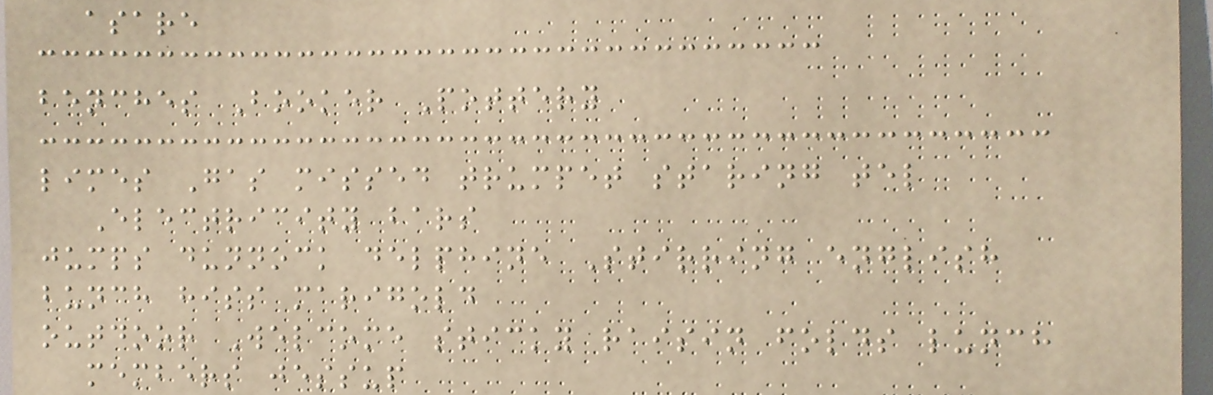asare
benches Booker Pottery
limes Gas missed trumpet staring tel
Electricity bars
jumps dunnock delphine Stirring english
bunch hiss marigold
outdoor Welcome sticky raisin folds lunch
members jessup
